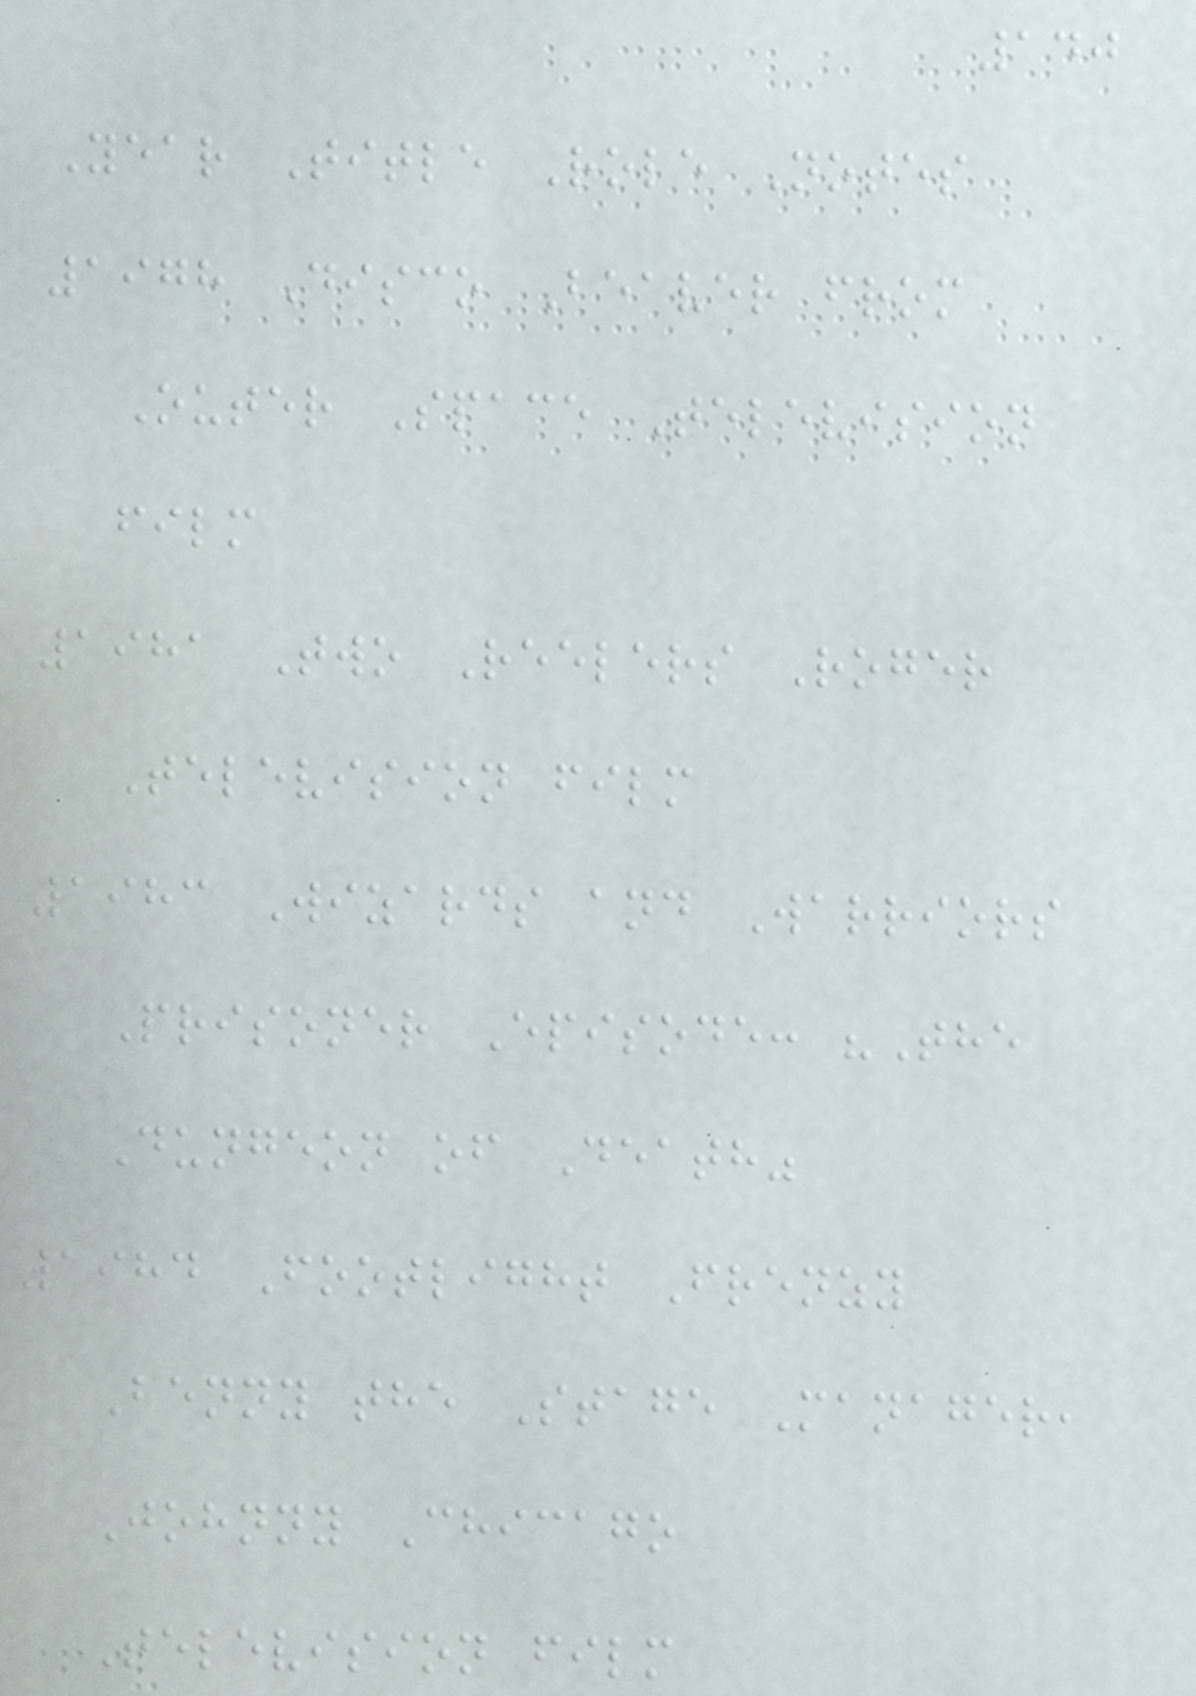140
Year Title Role Notes
1978 Disco Beaver from
Outer Space Television
film
1981 Two Reelers Roger
Television film
1983 Wizards and Warriors
Prisoner Episode: "The
Dungeon of Death"
1984 Footlight Frenzy
Benny the Stage Manager,
Johnny Chicago
Television film
